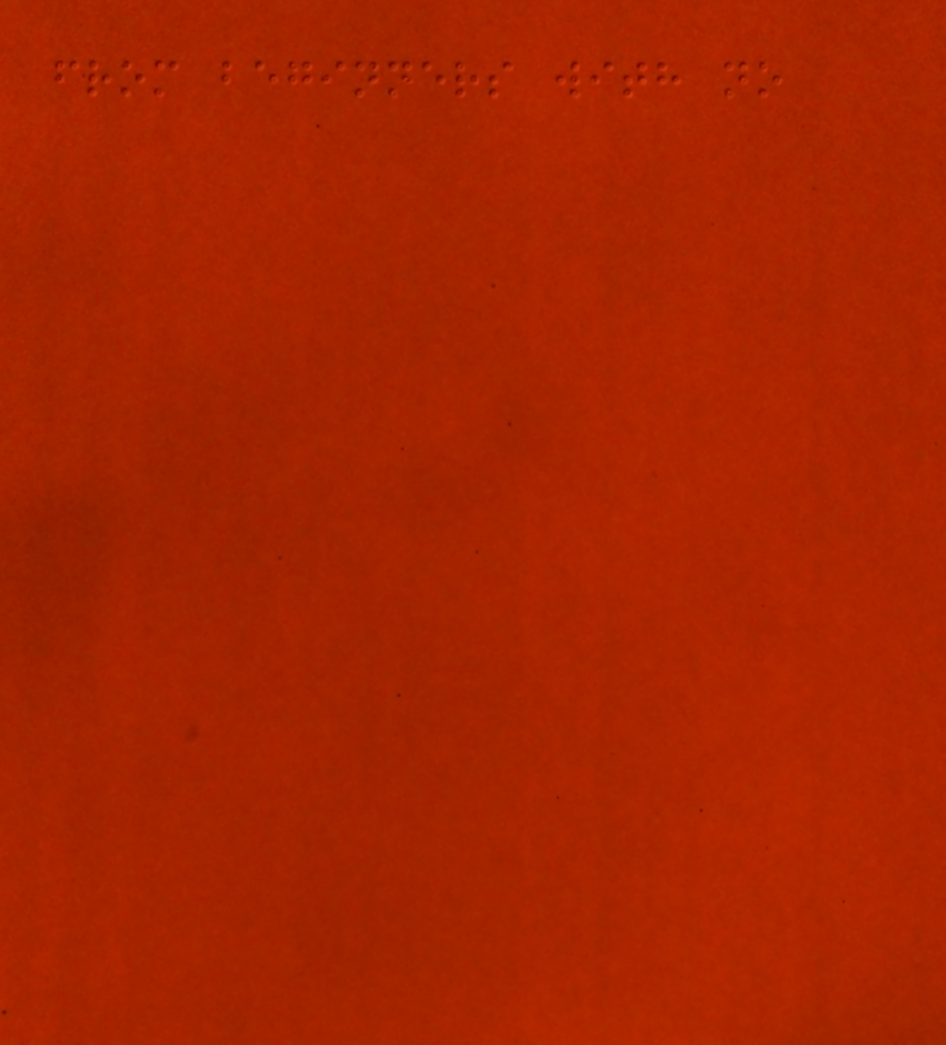from beginners with no
